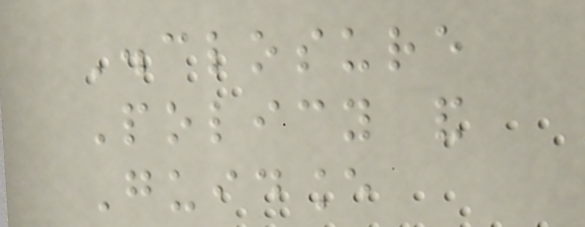Disclosure
Policy and
Guidance
